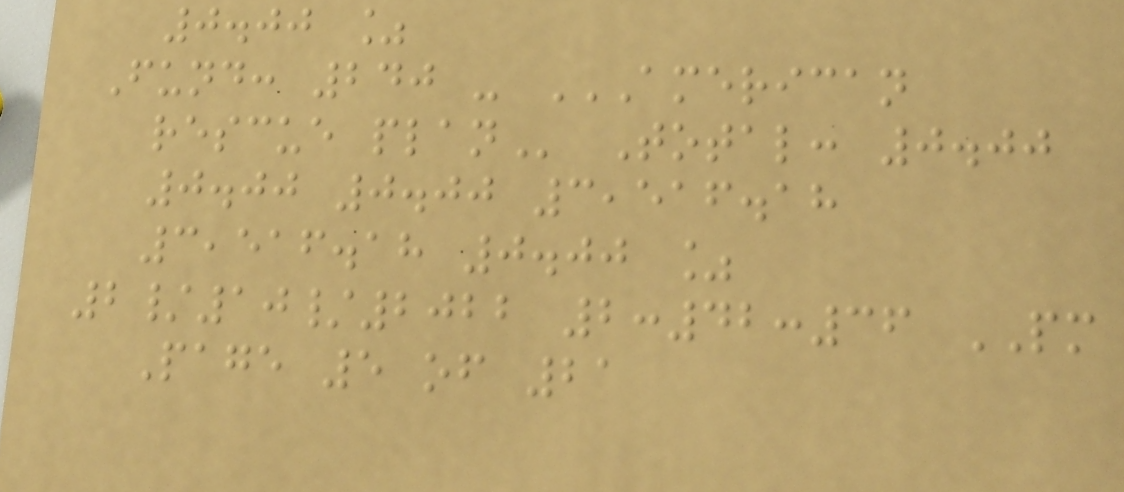0.00 %
Fund: 240 - AMERICAN
RESCUE PLAN Total: 0.00
0.00 0.00 3,516.18
3,516.18 0.00 %
2/10/2022 2:42:36 PM
Page 5 of 21
